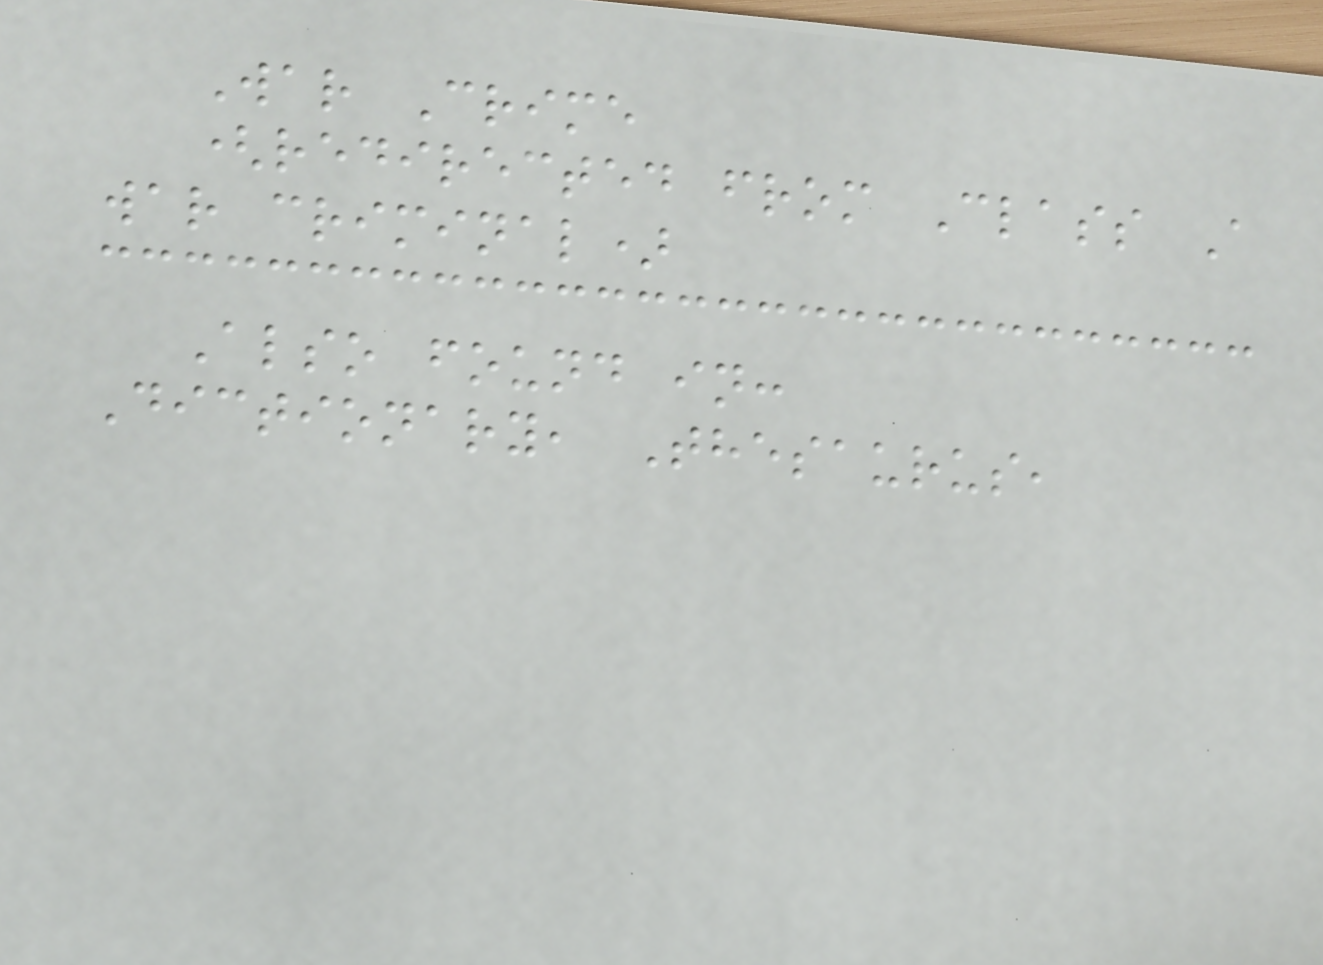War Crime
(redirected from Class A
war criminal)
Also found in:
Dictionary, Thesaurus,
